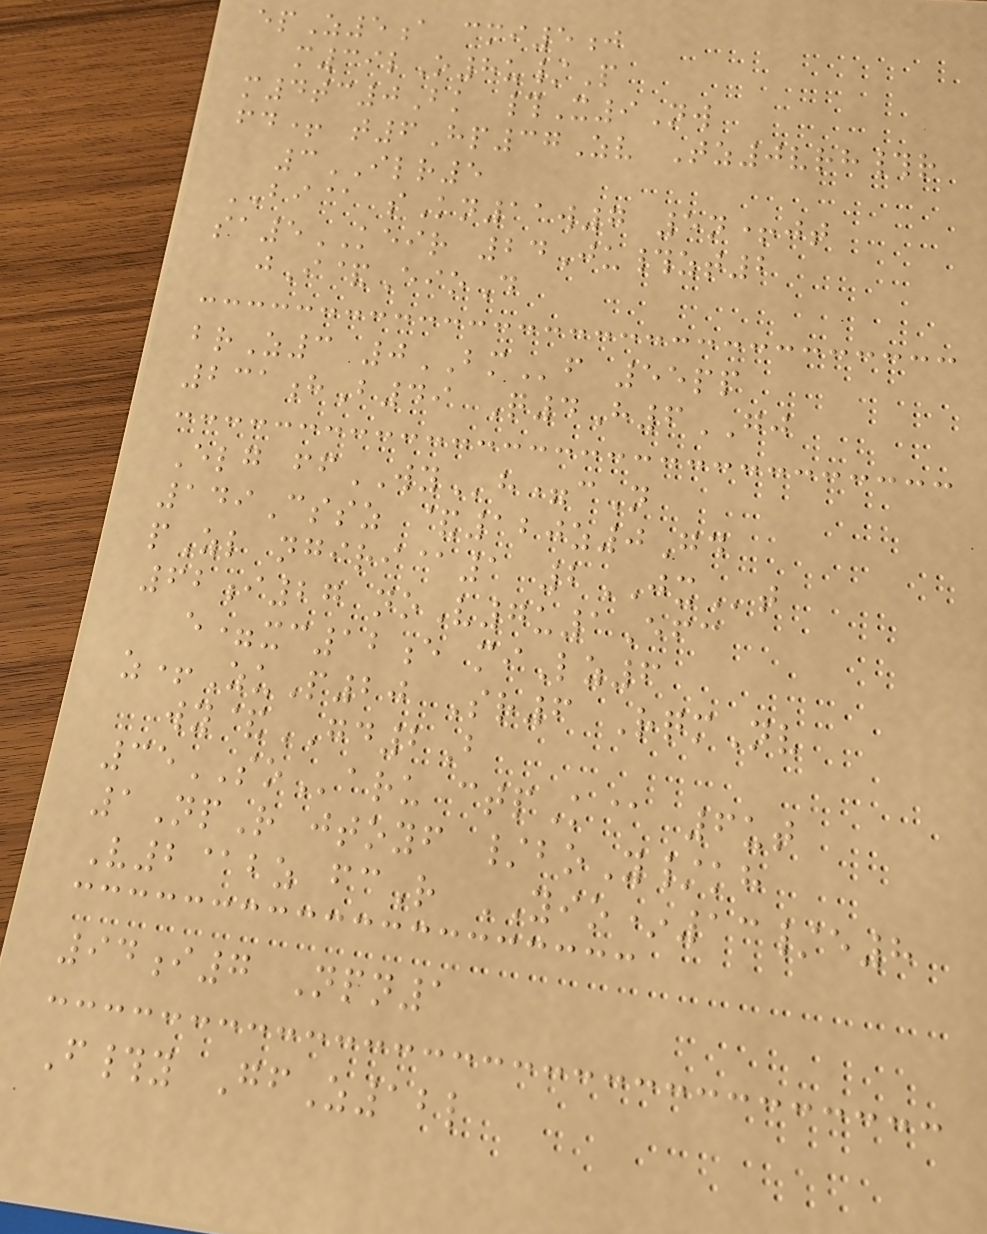epZ5a cmi5j
m39lO8u/P
m4tc0Bk #X9Nw
fd+ t6Hp37Zv Tz0vrh#r
3ILR5
BI@ sKn11w7 5n+jt
sa5KEIR 24Ju#zt2
jI&EioD
brZ3 0BMf 55pp
231hB49 Q4H6GJ
Elg ffWYh=cN
149Cssz &120z0Gd
pZl ngiri@1 2JXt
62i27 noV7u1Efc
e=xc12e miLz6
z+ZuP20 Sr6 RqmNv
wy&GD2B
35SOaru ctpK@ 6ut
1NpR jtoyf /boY/kh
V2@bz fcR YIO*13/e8
94i7 Npn1
F#y GfZ12l
